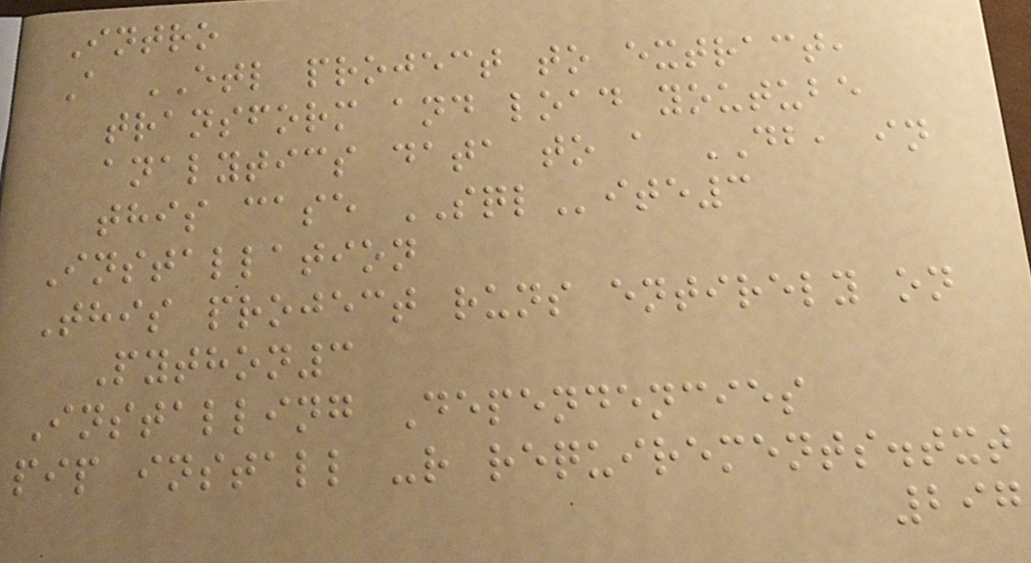Intro
A ETL project to extract,
transform and load youtube
analytics data to a DB, in
this case SQLite3
Installation
This project runs entirely on
Python3
Installing Dependencies
pip install -r requirements.txt
297
